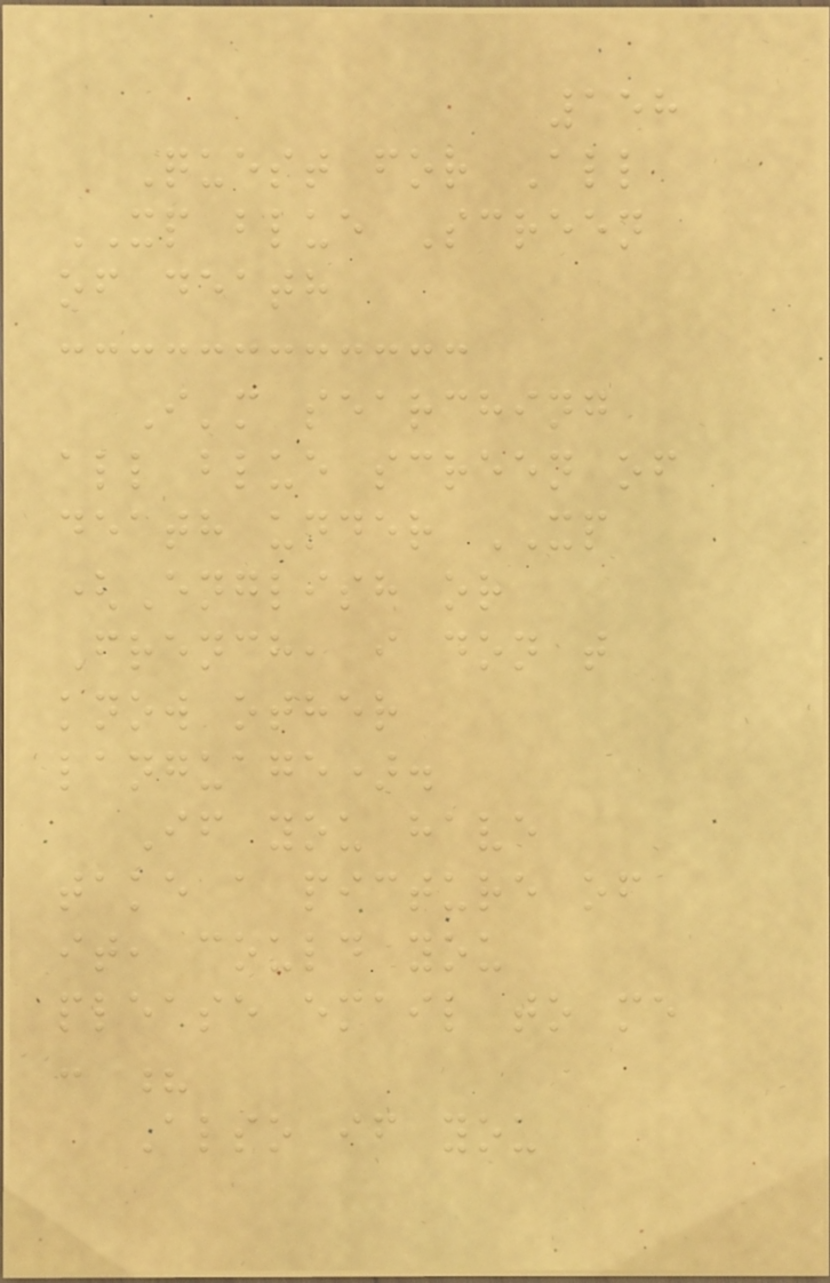158
Quest for All
XP blue Screen
of death
I'm searching
all blue screen of
death under XP
(English or
French, i don t
know other
language).
If you have
take a picture of
it, could you
please email to me
: ?
Also if you
